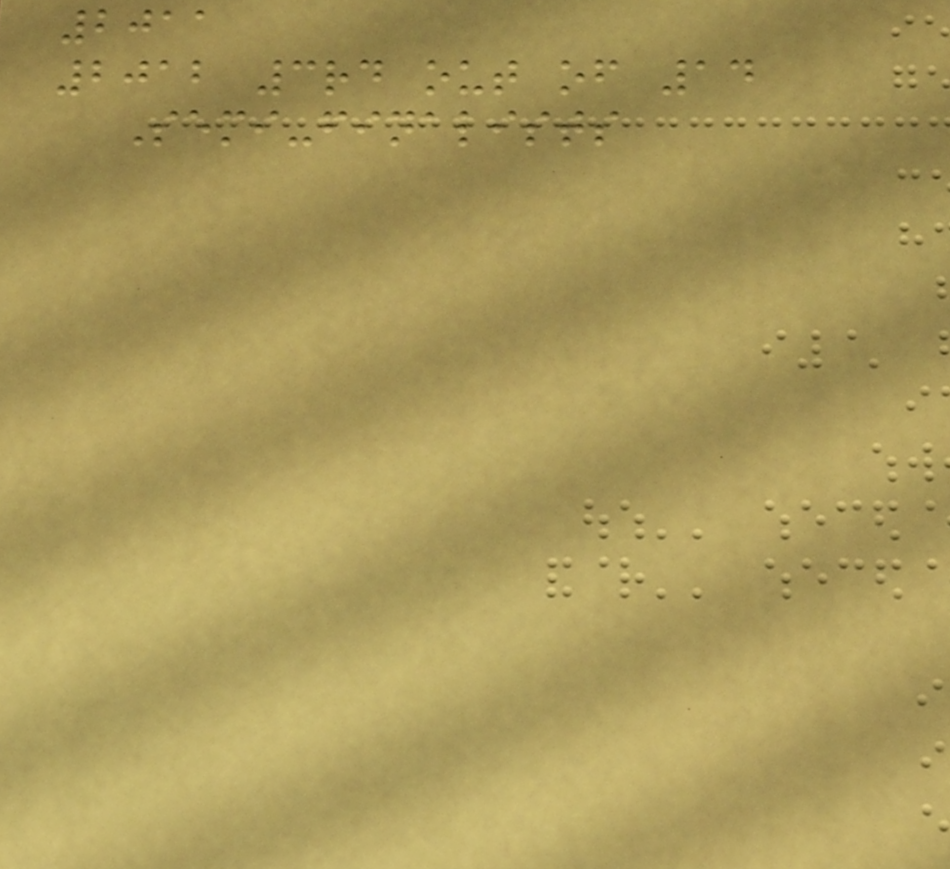2011
2012 3rd out of 14
Semi-finalists
